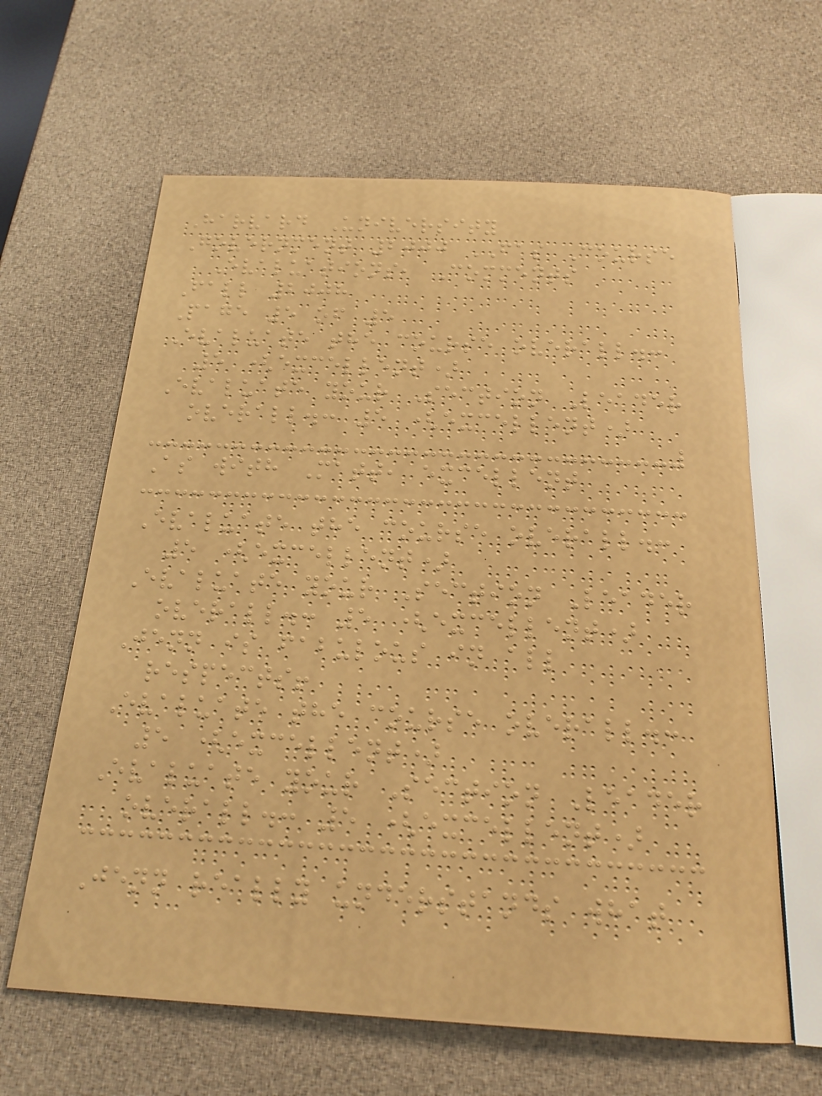Harvard University
Government 2000 FAS Course
Evaluations, Comments
Fall 2008
Page 5 of 5
Evaluate the course overall.:
5 (excellent)
Evaluate your Section Leader
overall.: 5 (excellent)
As with Matt, excellent
Evaluate the course overall.:
5 (excellent)
Evaluate your Section Leader
overall.: 5 (excellent)
Jenn is fabulous in all
respects!
Evaluate the course overall.:
5 (excellent)
Evaluate your Section Leader
overall.: 5 (excellent)
Jenn really understands what
